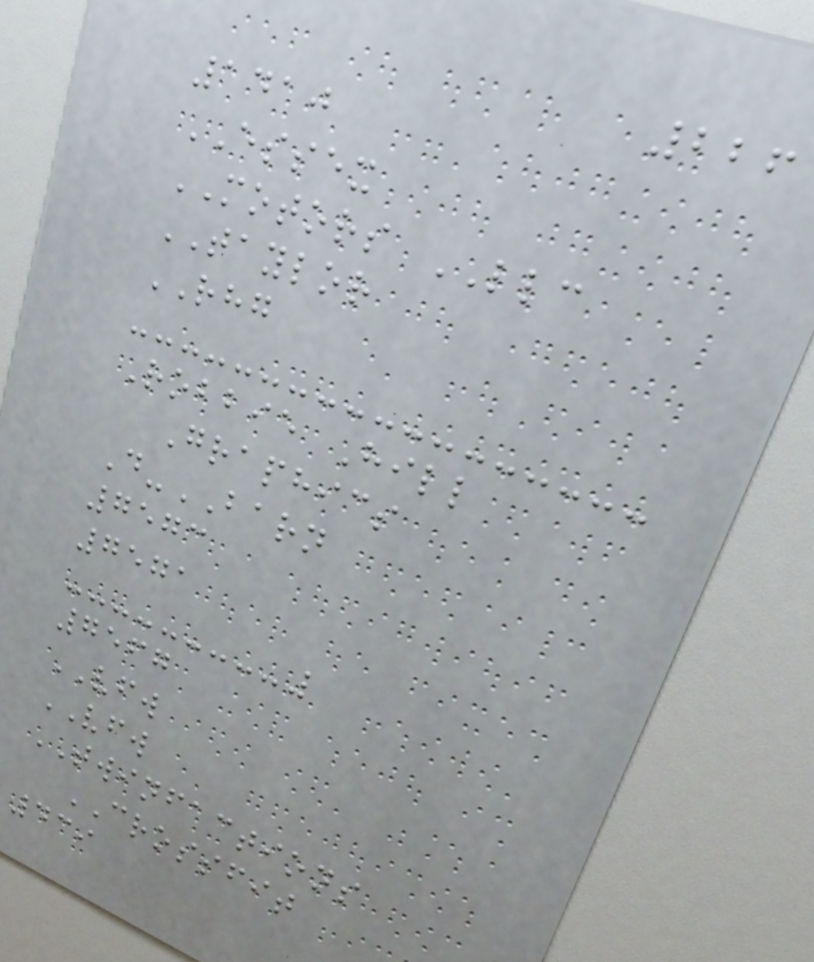226
1410
ESSEX
MOTORS LLC
TAYLOR
RHG
Robbie Hill
Graphics
D-BARN
7573
7571
7567
VFW
VFW
TWINFACTIONS
CROSSFIT
439
